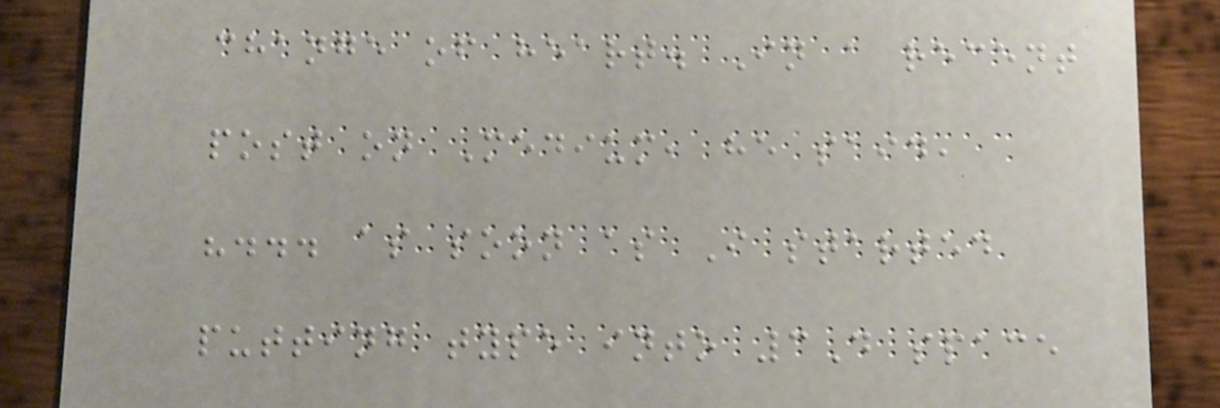change of heart. In a recent
post on Medium, he said,
"... as soon as I started
putting type into 3D space
